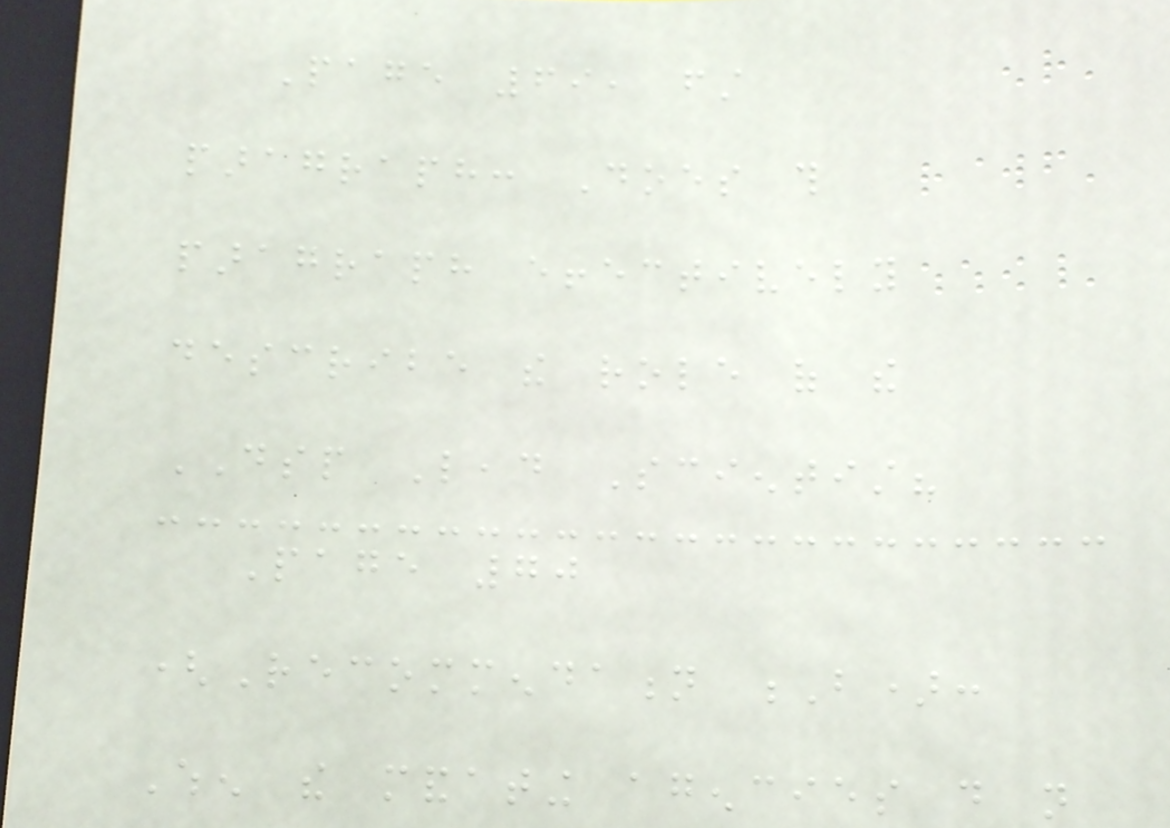Page 69, first
paragraph: Does this
paragraph effectively
describe the role of the
DSP Lead Scientist?
Page 70
(Recommendation B):
When the mandating agencies do not
